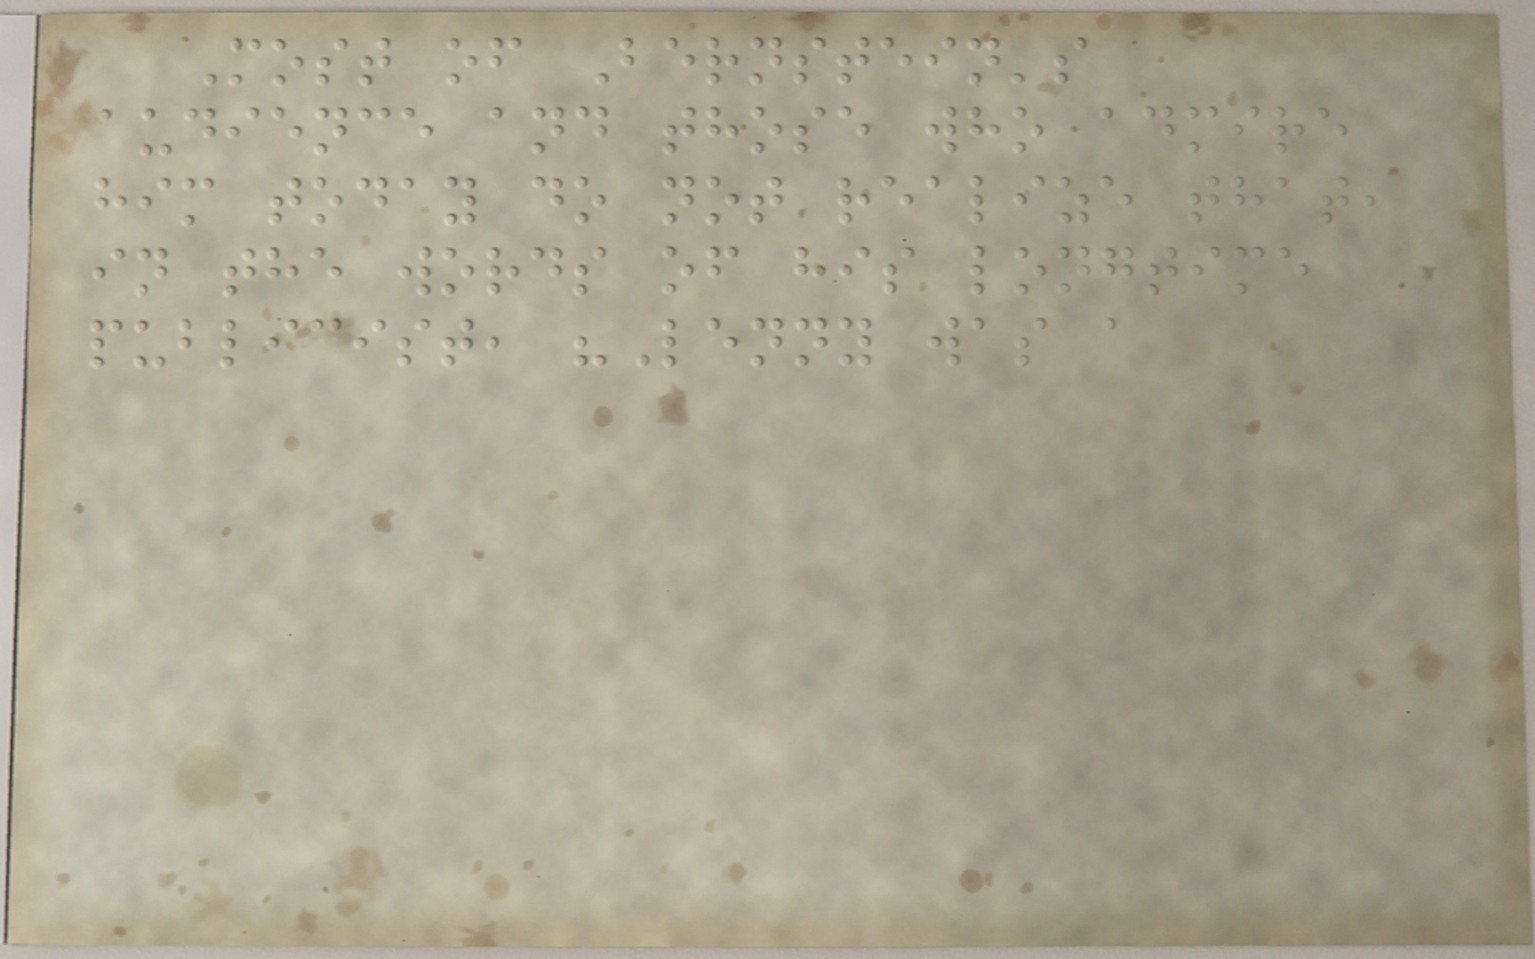Most of Bernstein's
audience and those who admire
him today do not realize that,
in the words of his longtime
publicist, "Lenny was a
